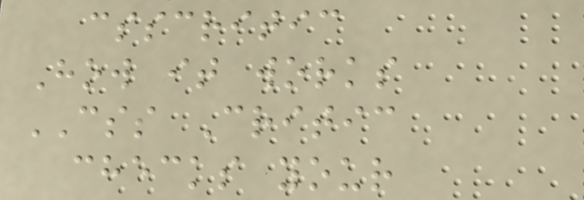csscritic
How it works
CSS Critic
checks your
